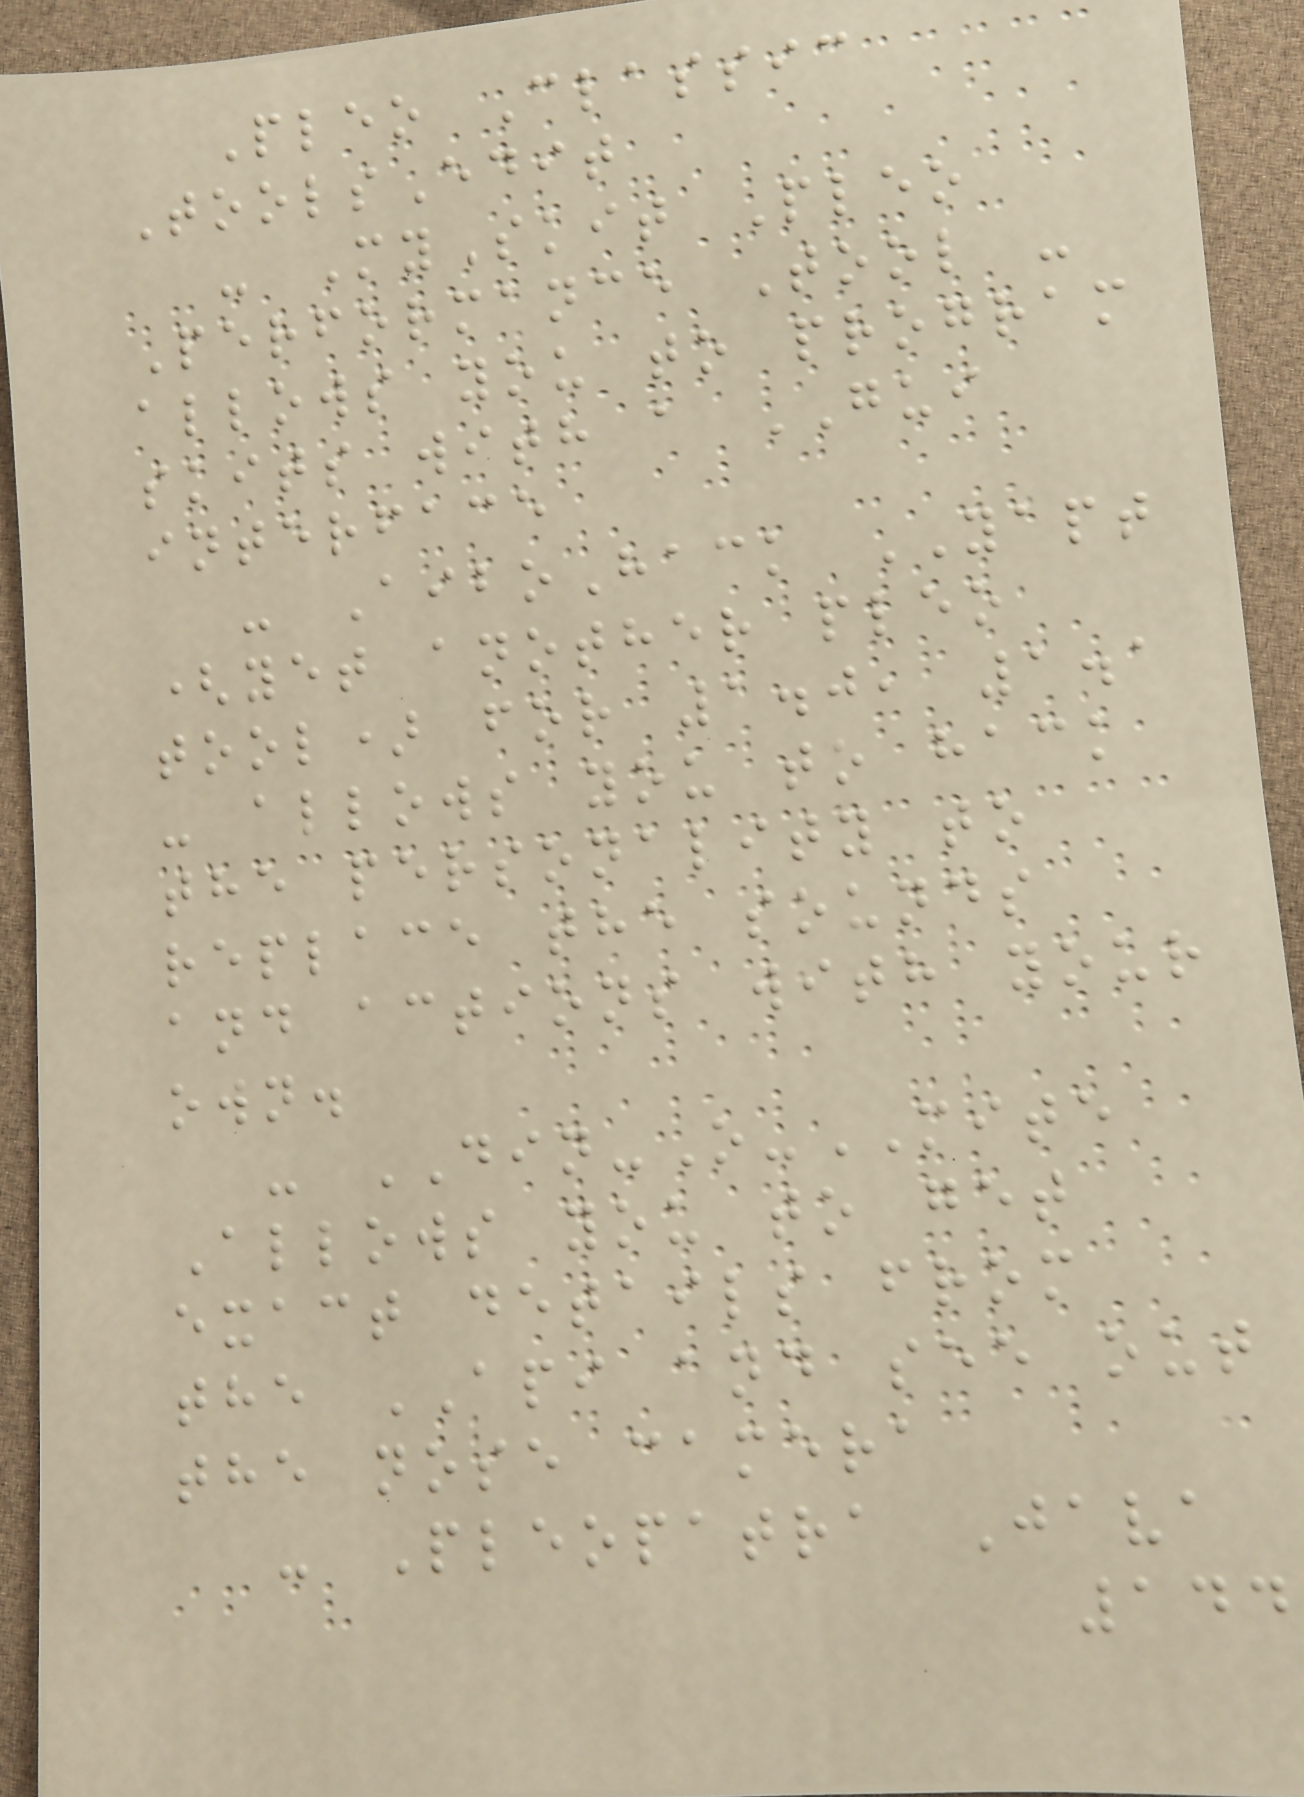Pleo Classic
ToolsEdit
- MySkit Pleo
Performance Tool -
allows you to program
skits with a GUI
interface
- AiboHack YAPT
(yet another pleo
tool) for 1.0, 1.1
- allows you to hack
the personality to
replace the sounds
and actions with your
own.
- DIN-O-MITE
Allows you to get
exact details from
the API and see out
the nose camera
- Pleopatra Java
144
